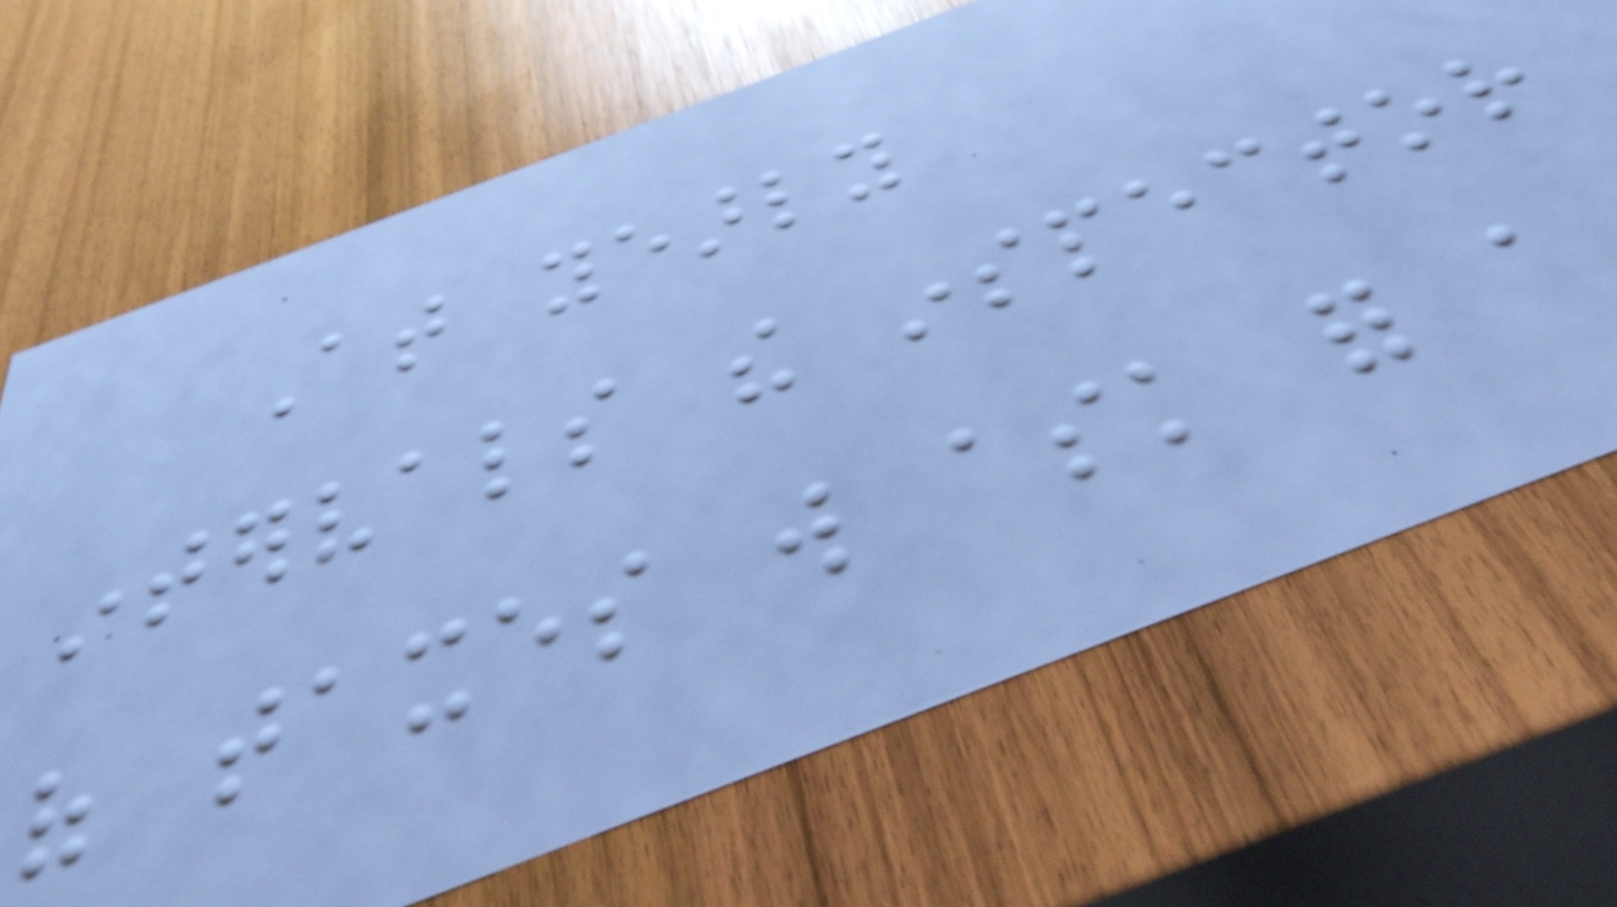At yearly
intervals the inspector
of taxes will ask for a
